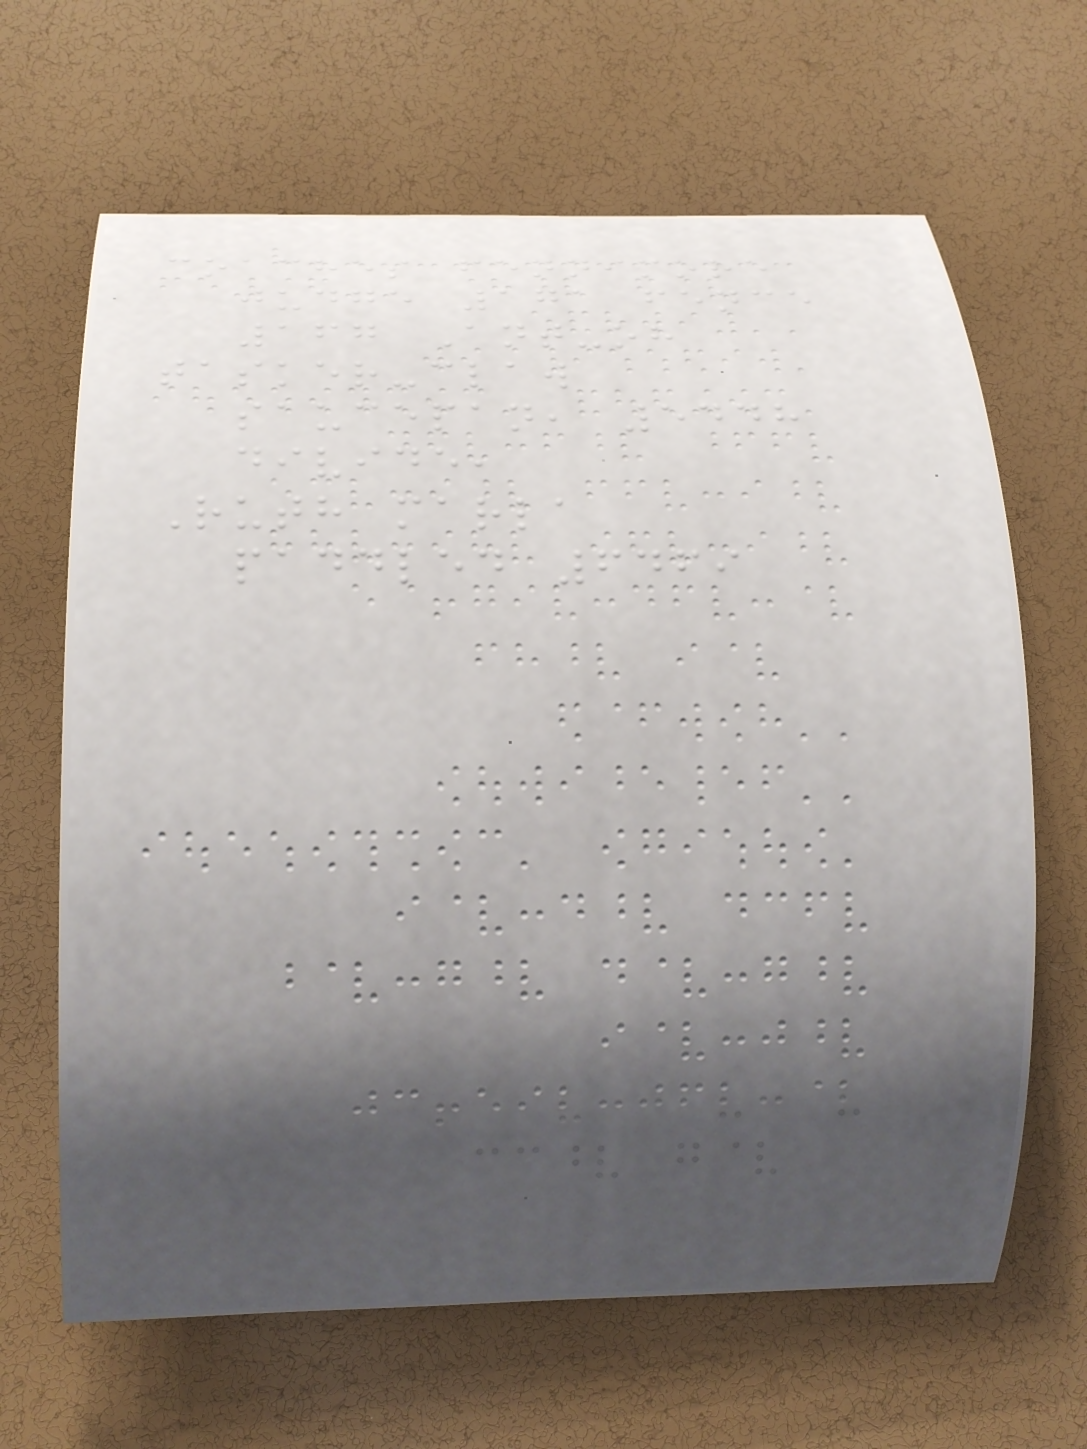coaches fennimore
judge 171 fence
167 Ant-oh
tasker-claw
saucepan, 5448
divide,
Ruth marla
paddled 6469
